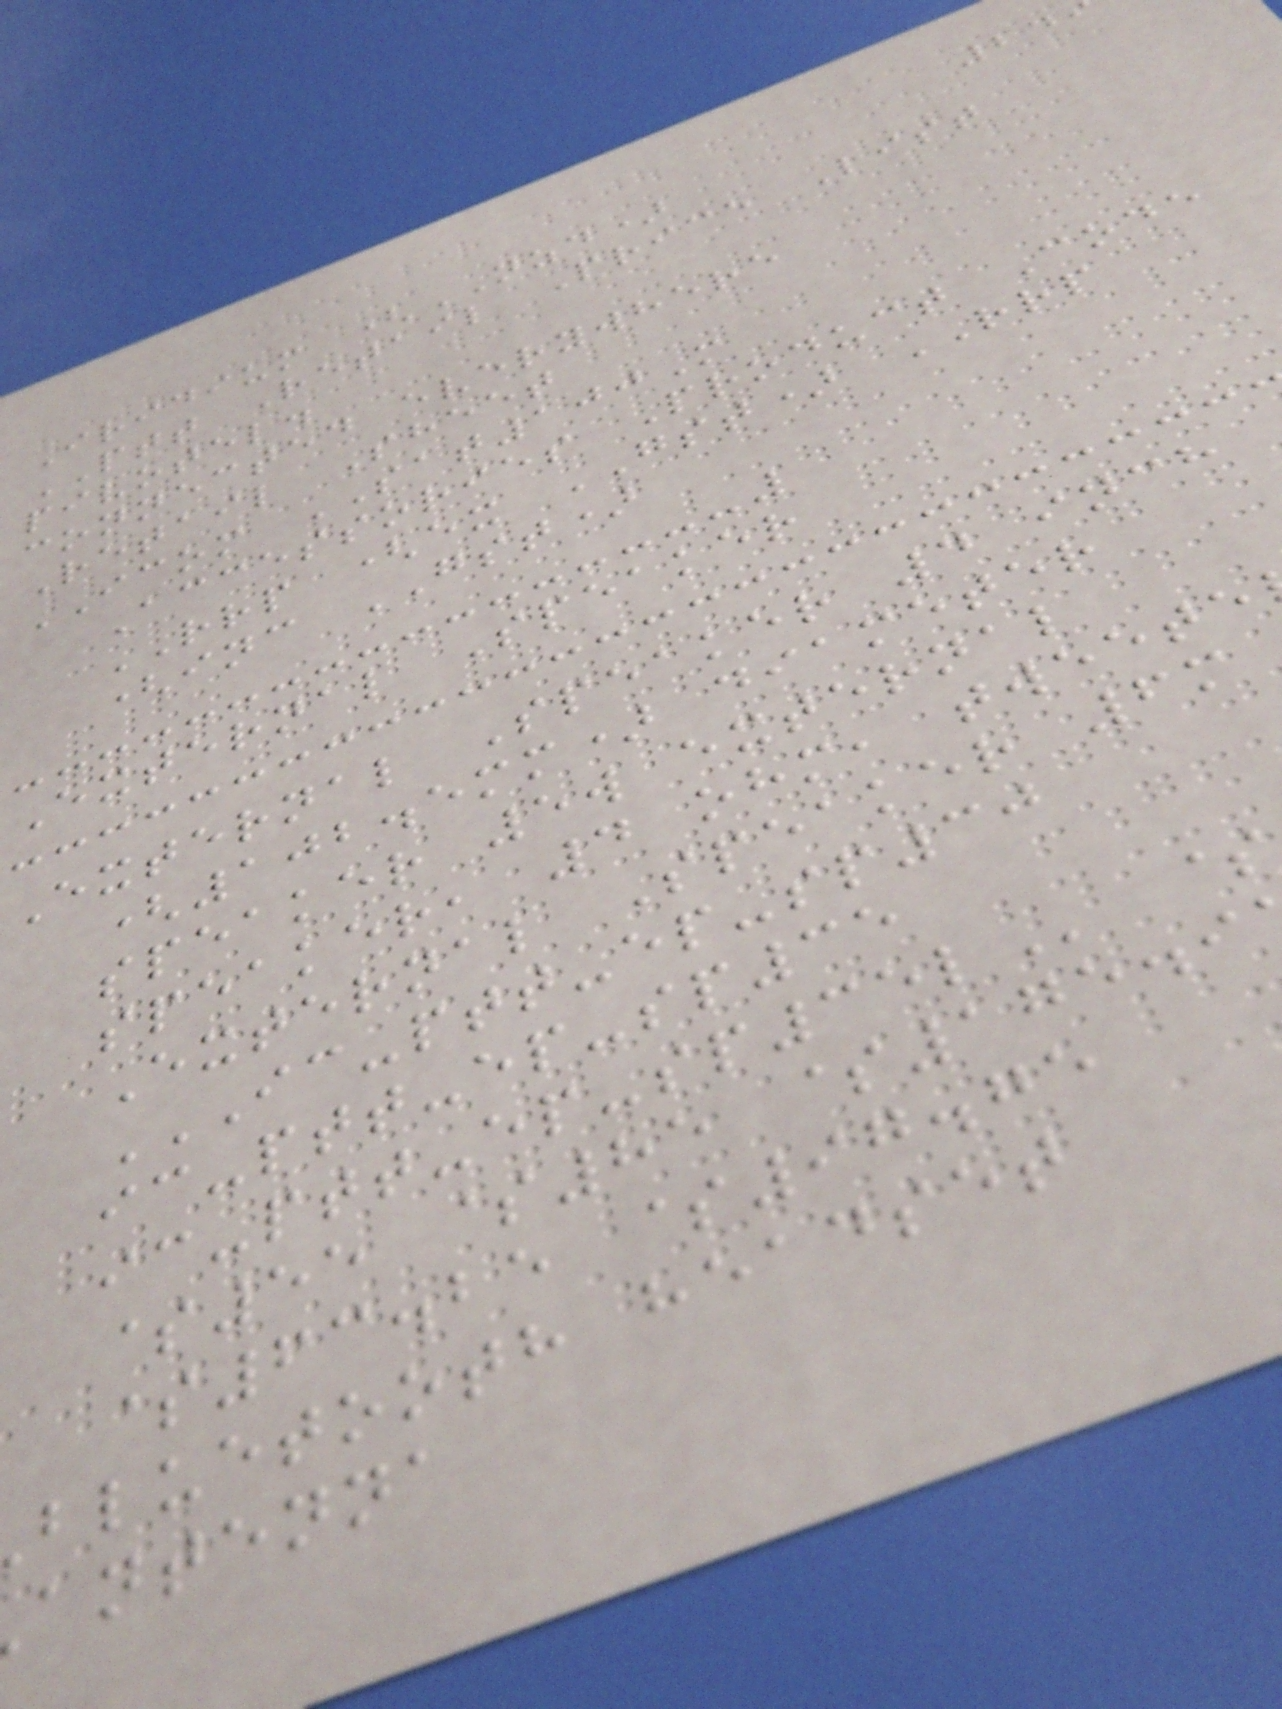Iridium (NZD)
PTT Retail Price List
pivotel.
connected everywhere
Retail Sheet
ICOM SAT100M
Accessories Product Code
RRP (ex GST) RRP
(inc GST)
External Speaker
External Speaker 4 inch
(102.5mm) diameter
speaker 5w external
speaker, 4 ohm, tweete
External Speaker 6m
IC-PTT-EP-SP30
ic-ptt-ep-sp35
$55 $85 $175.9
$63.25 $97.75
bluetooth headset
antenna
